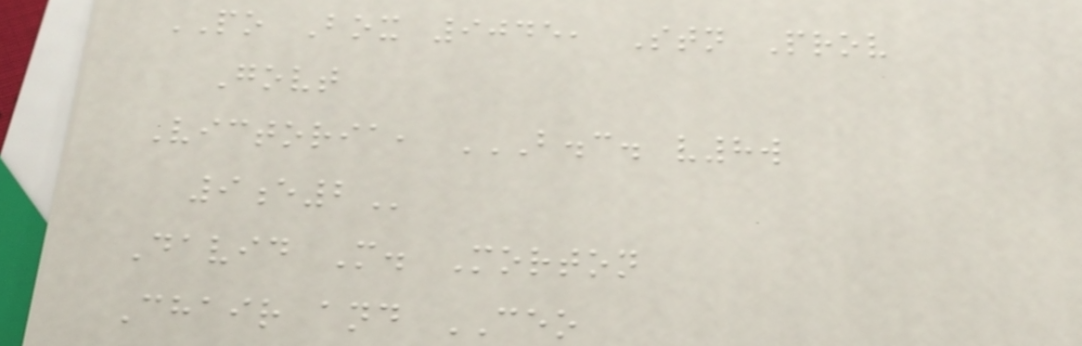PO Box 9045, Stn Prov
Govt
Victoria, B.C. V8W
9E2
David M. Morton
Chair and CEO
